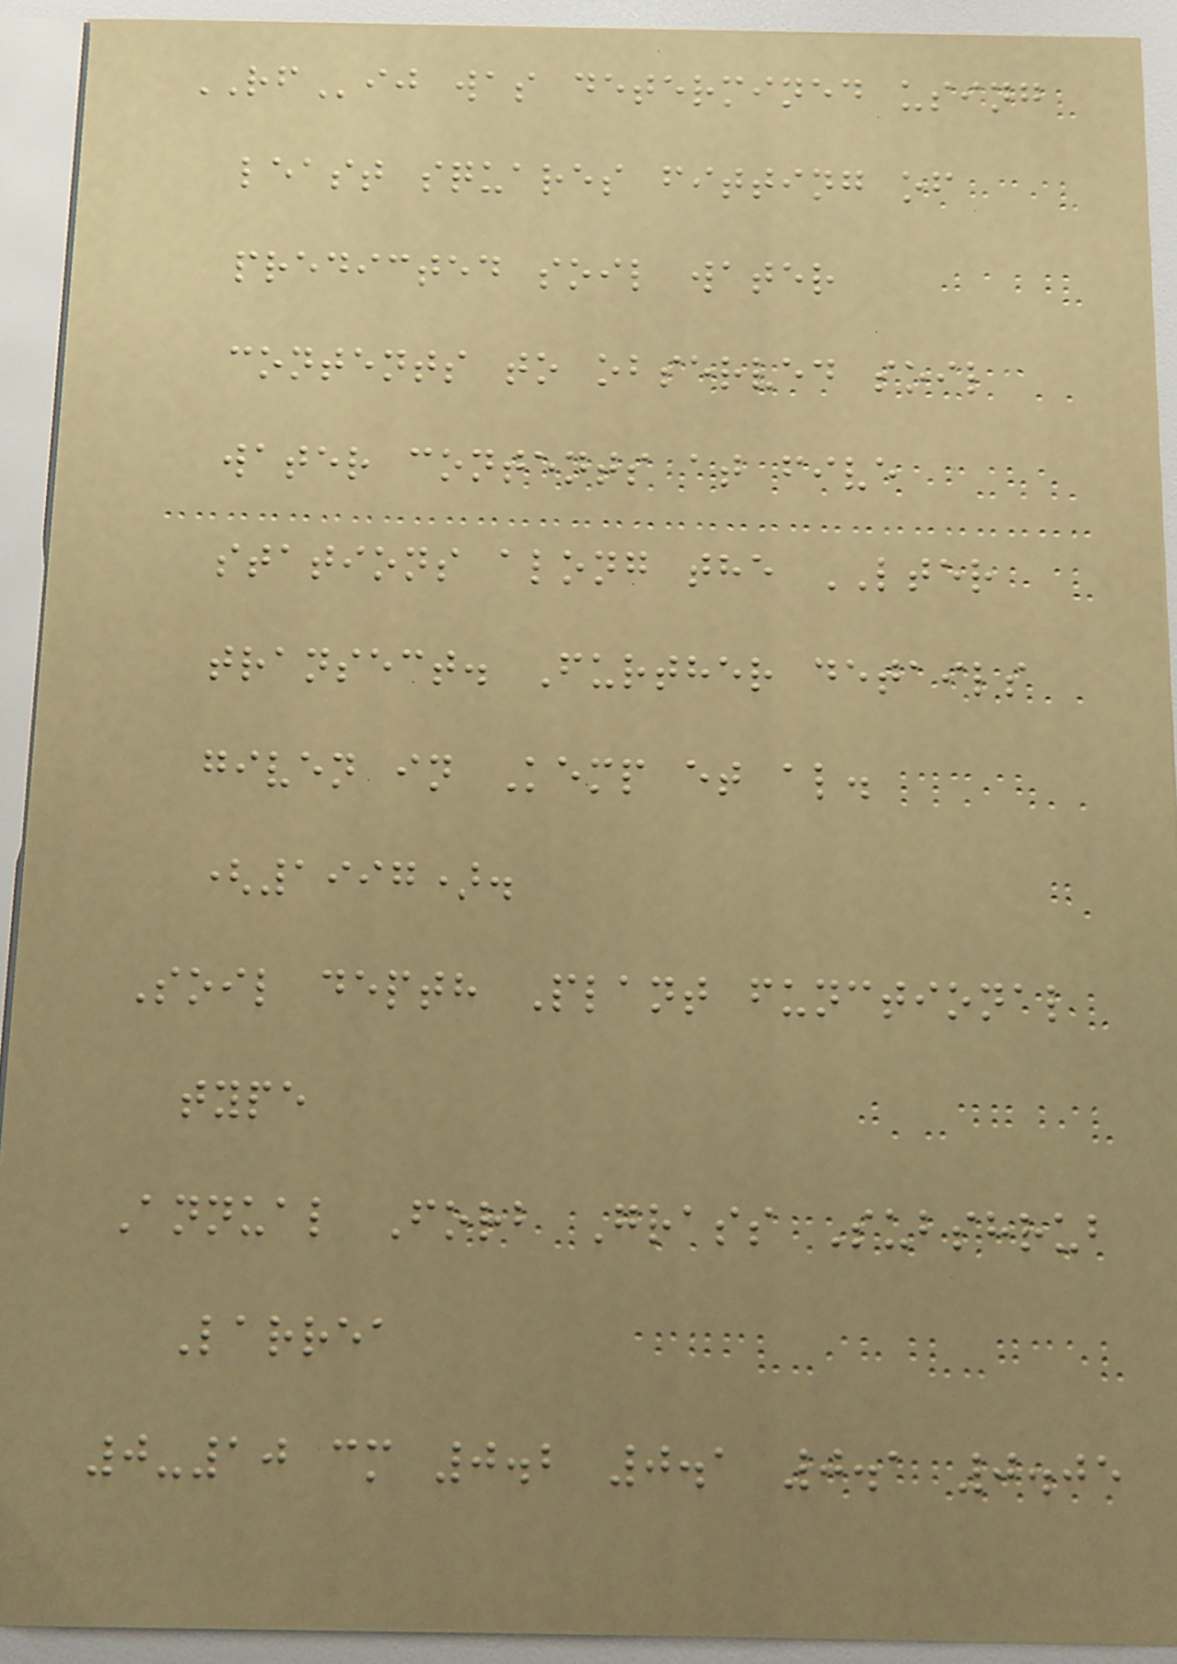RFij was determined using
least squares fitting of
predicted soil water
contents to observed soil
water contents at five
stations along the LTER
transect. Further details
given in Kemp et al.
(1997).
Soil depth Plant functional
type
Annual Forb Grass Subshrub
Larrea
0-10 cm 0.2 0.1 0.1 0.05
